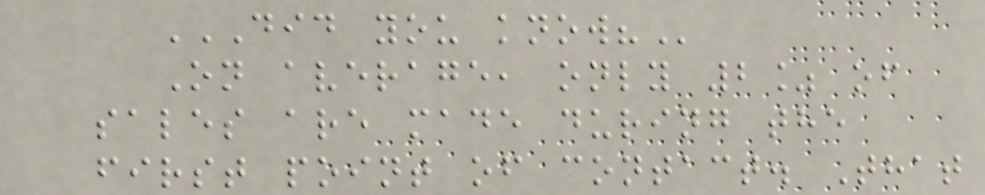DID YOU KNOW?
On average, only 2% of
sales are made during the
first point of contact. That
